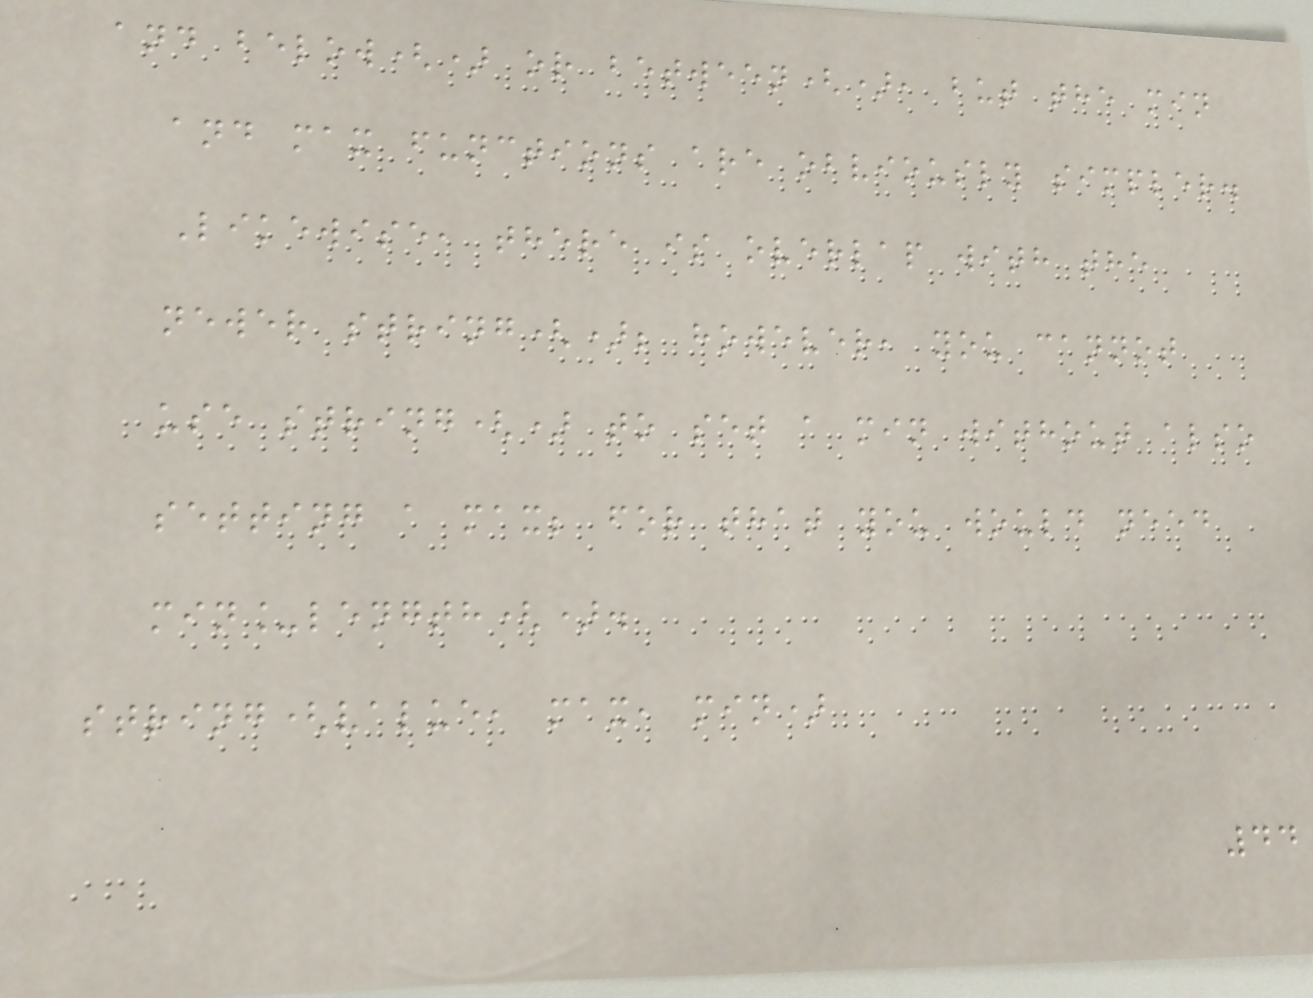and below() or between(), but the min
and max functions are obviously simpler.
Likewise, there is overlap with the
newer string(); however, you cannot
use string() to set a min without also
setting a max; for that you would need
min_length().
string(value, max, min)
44
